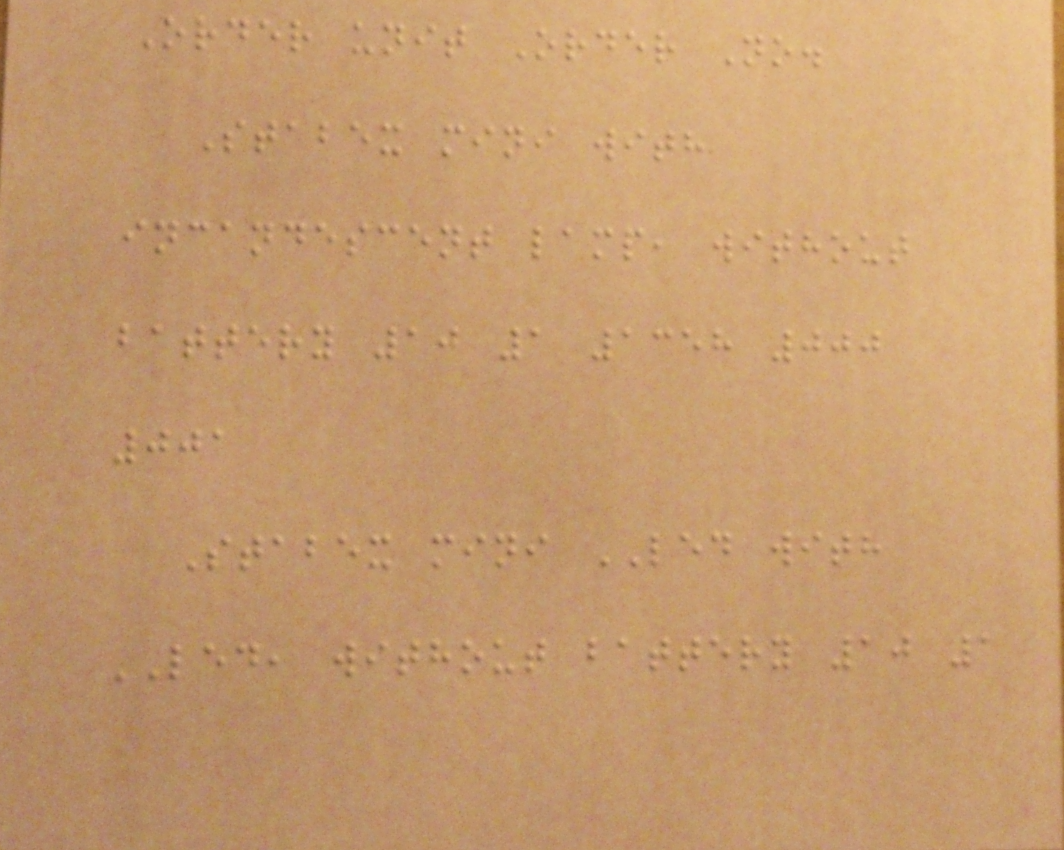Order unit Order No.
Stabex mini with
incandescent lamp, without
battery 10 1 1358 000
001
Stabex mini LED with
LED, without battery 10 1
